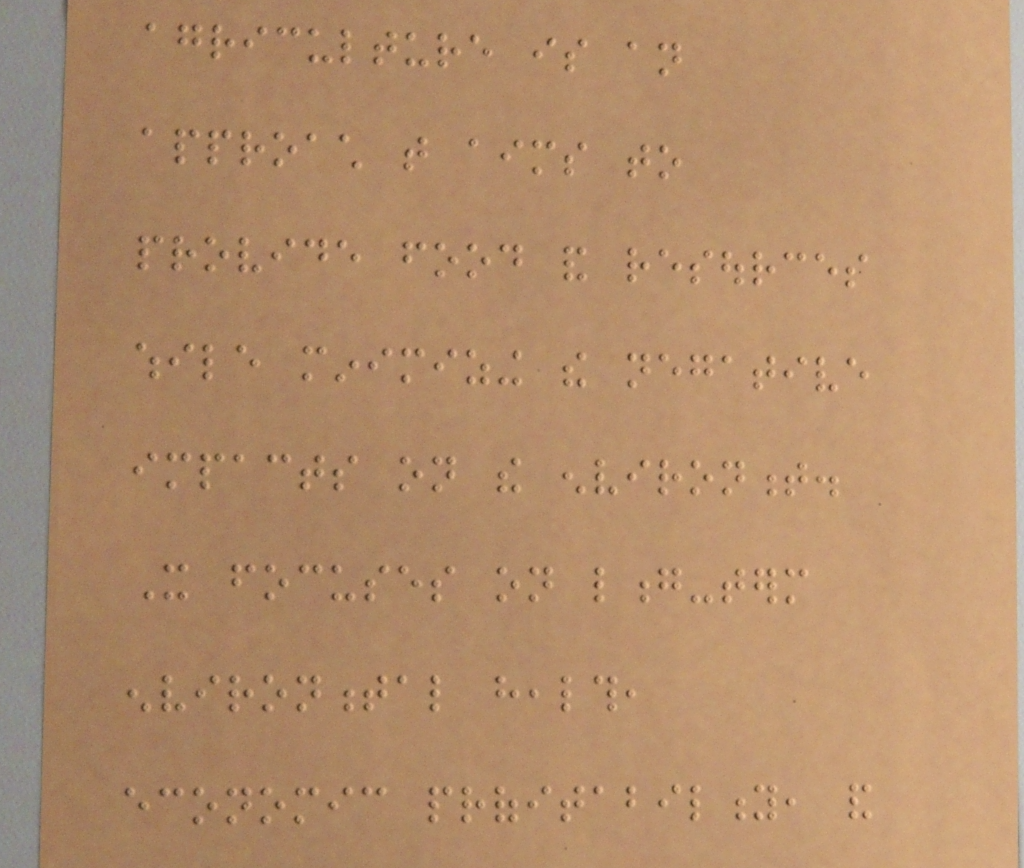agriculture is an
approach that aims to
provide food and resources
while minimizing the negative
impacts on the environment.
It focuses on long-term
environmental health,
economic profitability, and
